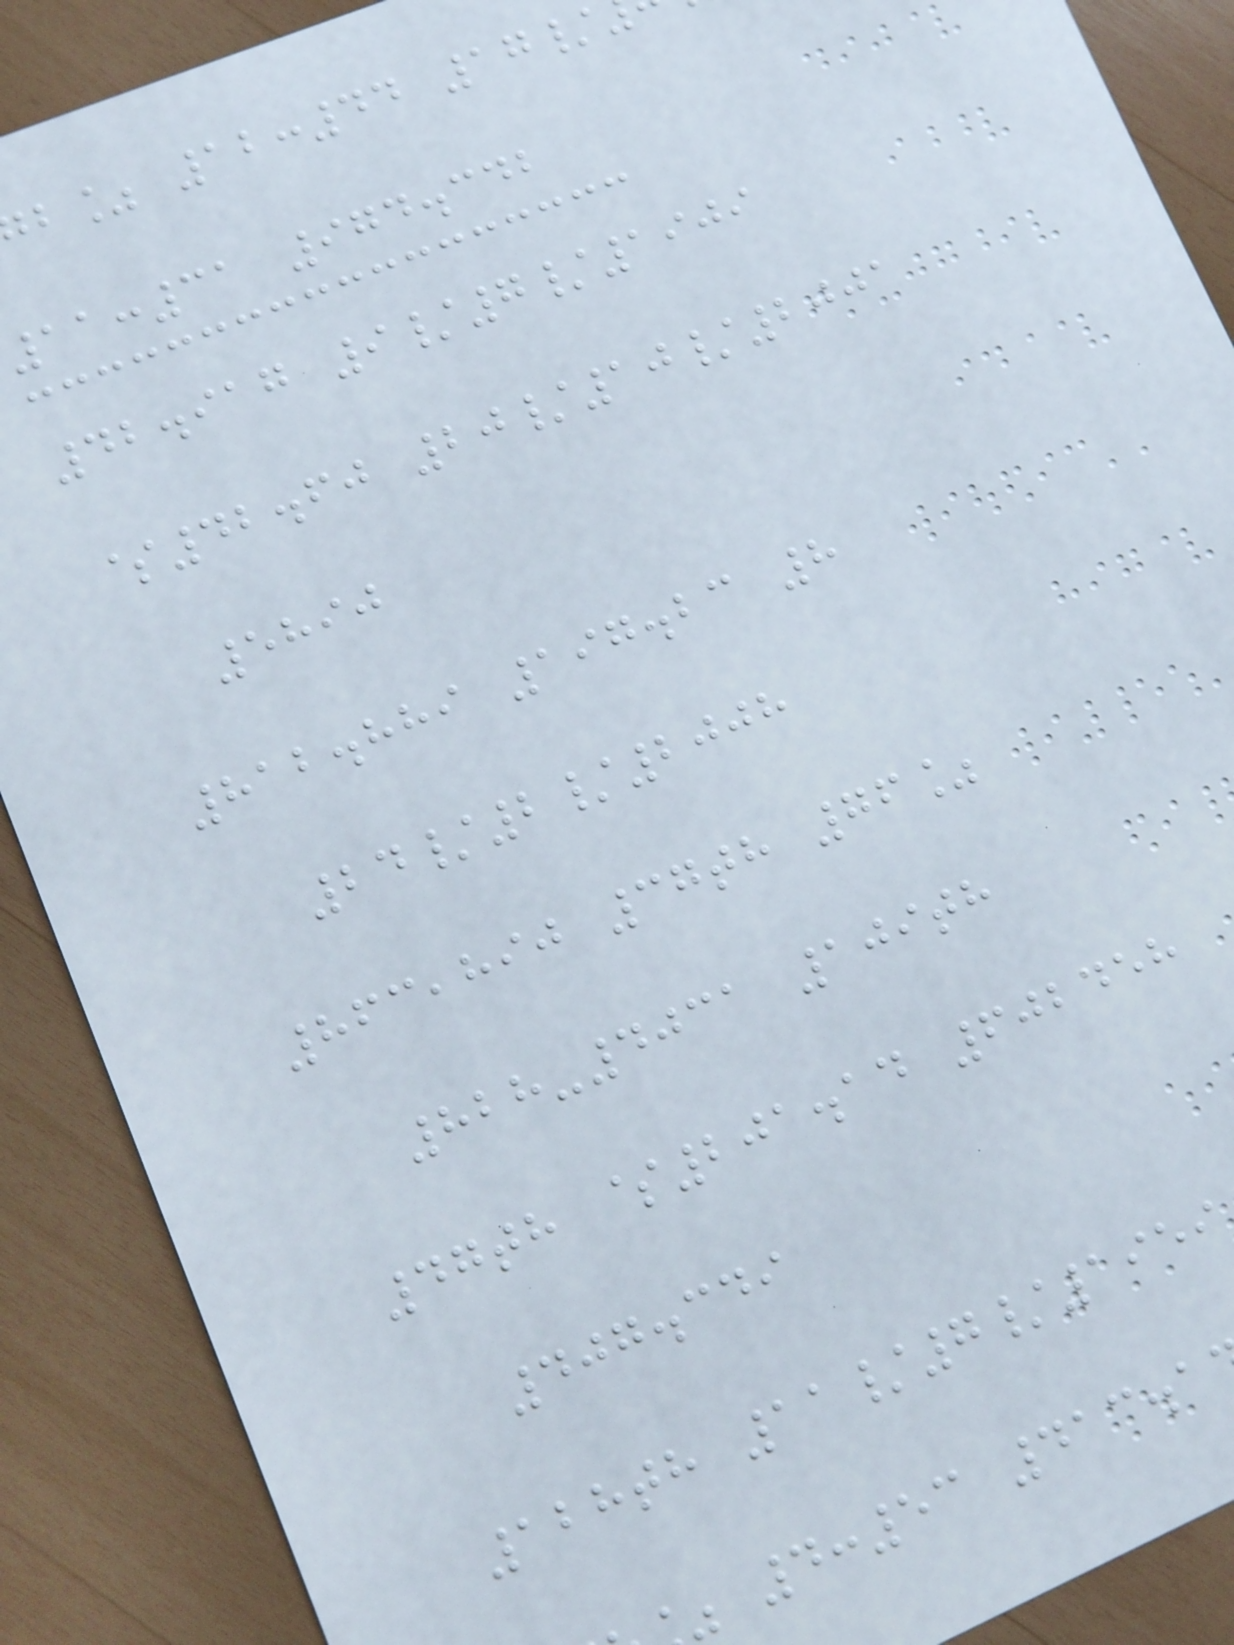b% 12:44 17/
11:31 974.342
42.917 9/7/1909
$42.60 20/10/2001
5890
812.889 197.23 8
24/2/2008
863,890 37th 76%
828-4031 109th
47th $201.14 602458
407.349
128th 11/7/1959
4:53 413.1
